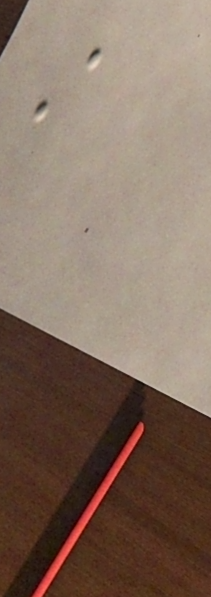A
